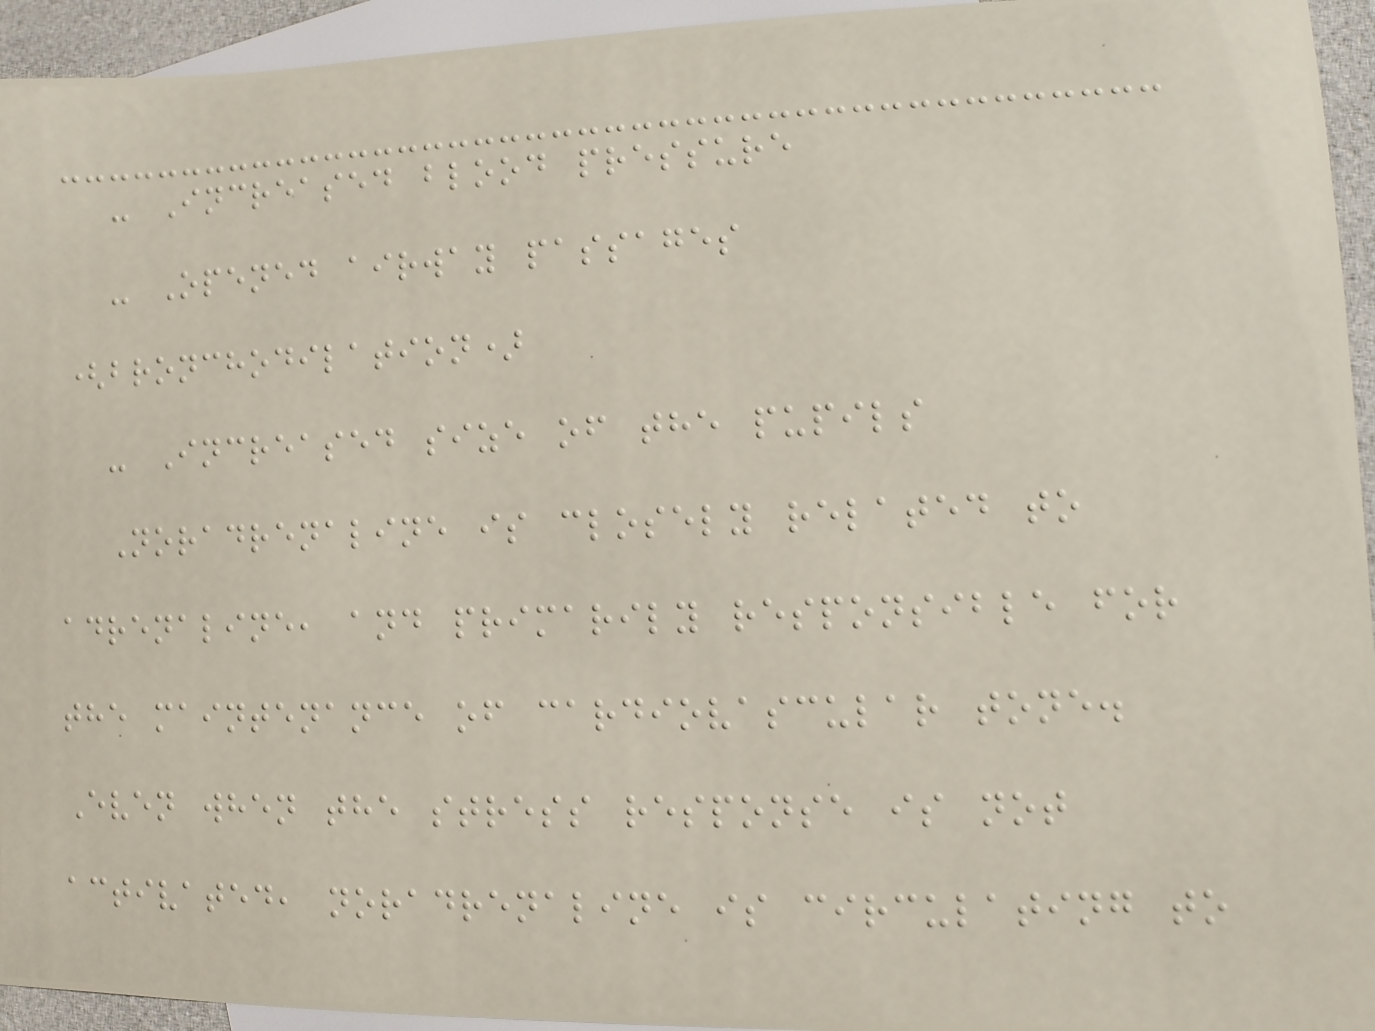- Increased blood pressure
- Opened airway passages
(bronchodilation)
- Increased size of the pupils
Noradrenaline is closely related to
adrenaline, and primarily responsible for
the maintenance of cardiovascular tone.
Even when the stress response is not
activated, noradrenaline is circulating to
